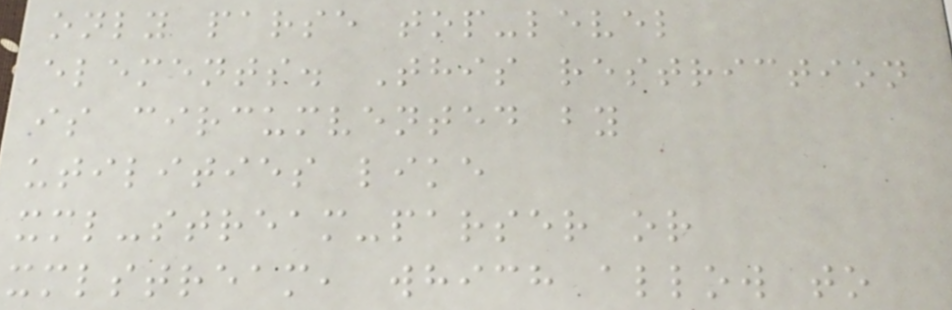only parse top-level
elements. This restriction
is circumvented by
utilities like
xml-stream-parser or
xmlstream, which allow to
